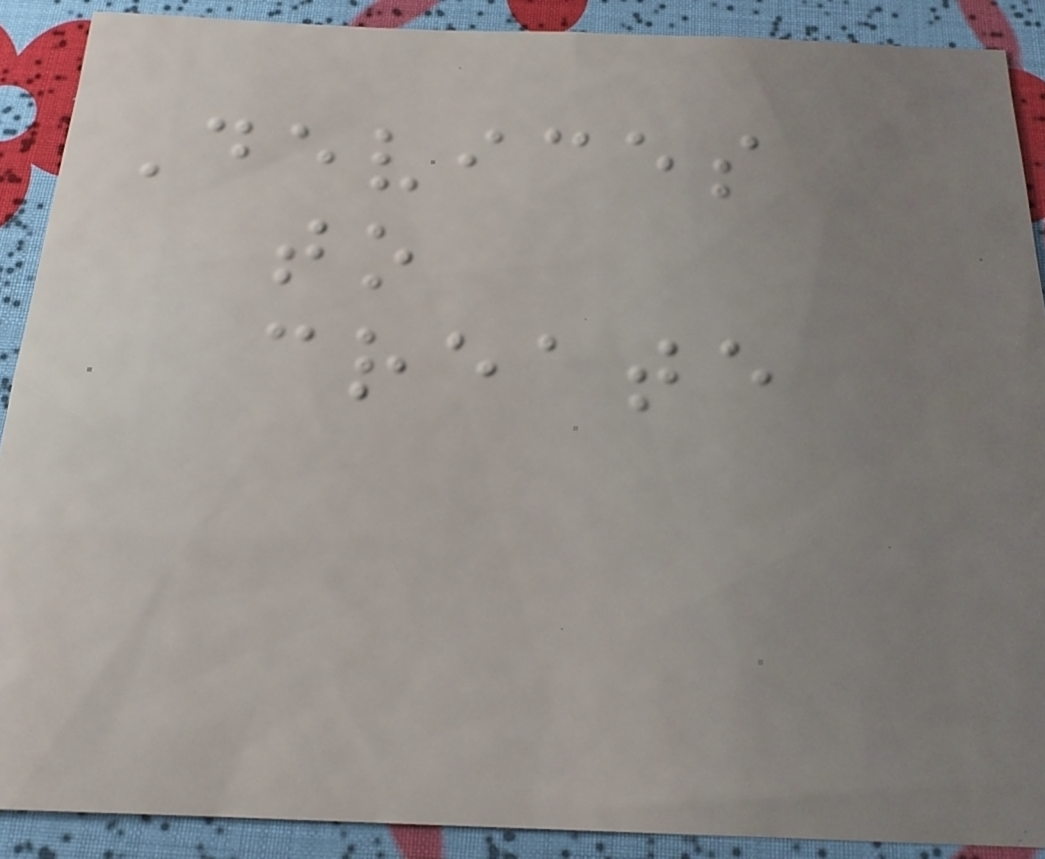Devices
to
create
